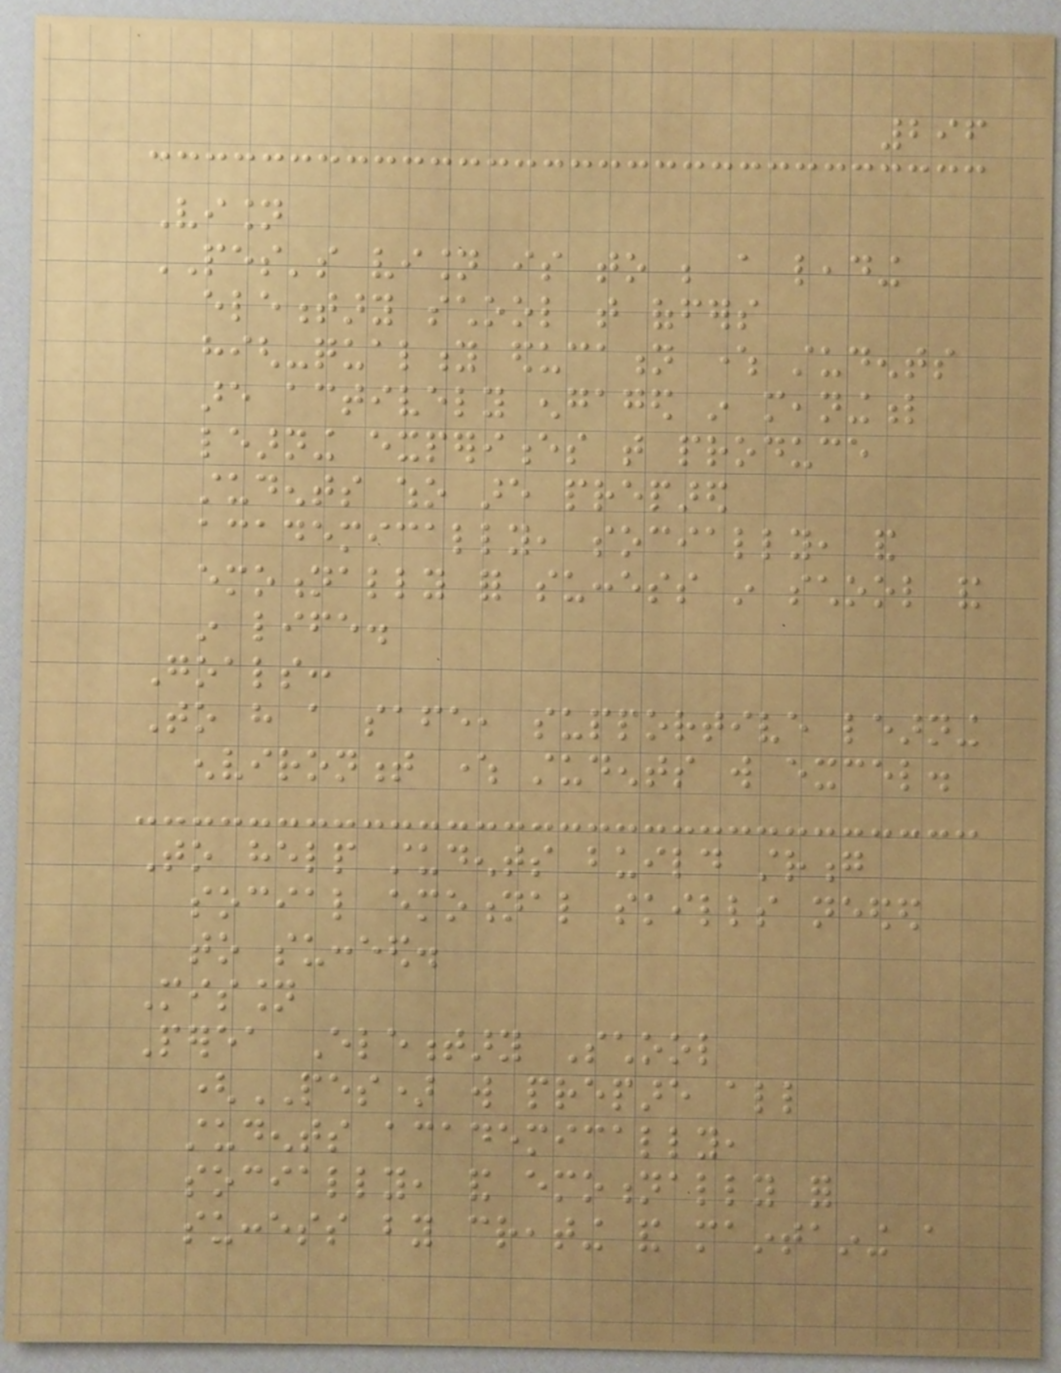296
Vision
PES's vision is to be a leading
elementary school that offers
high-quality education where students
are actively engaged in meaningful
learning experiences that produce
students who are prepared
academically, socially, and
emotionally for success in school and
in life.
Goals:
To have a safe, supportive learning
environment where students will excel.
To help students build strong
social emotional skills needed
to succeed.
Mission
Perea Elementary School
(PES) will prepare all
students academically,
socially, and emotionally for
success by creating and maintaining a
